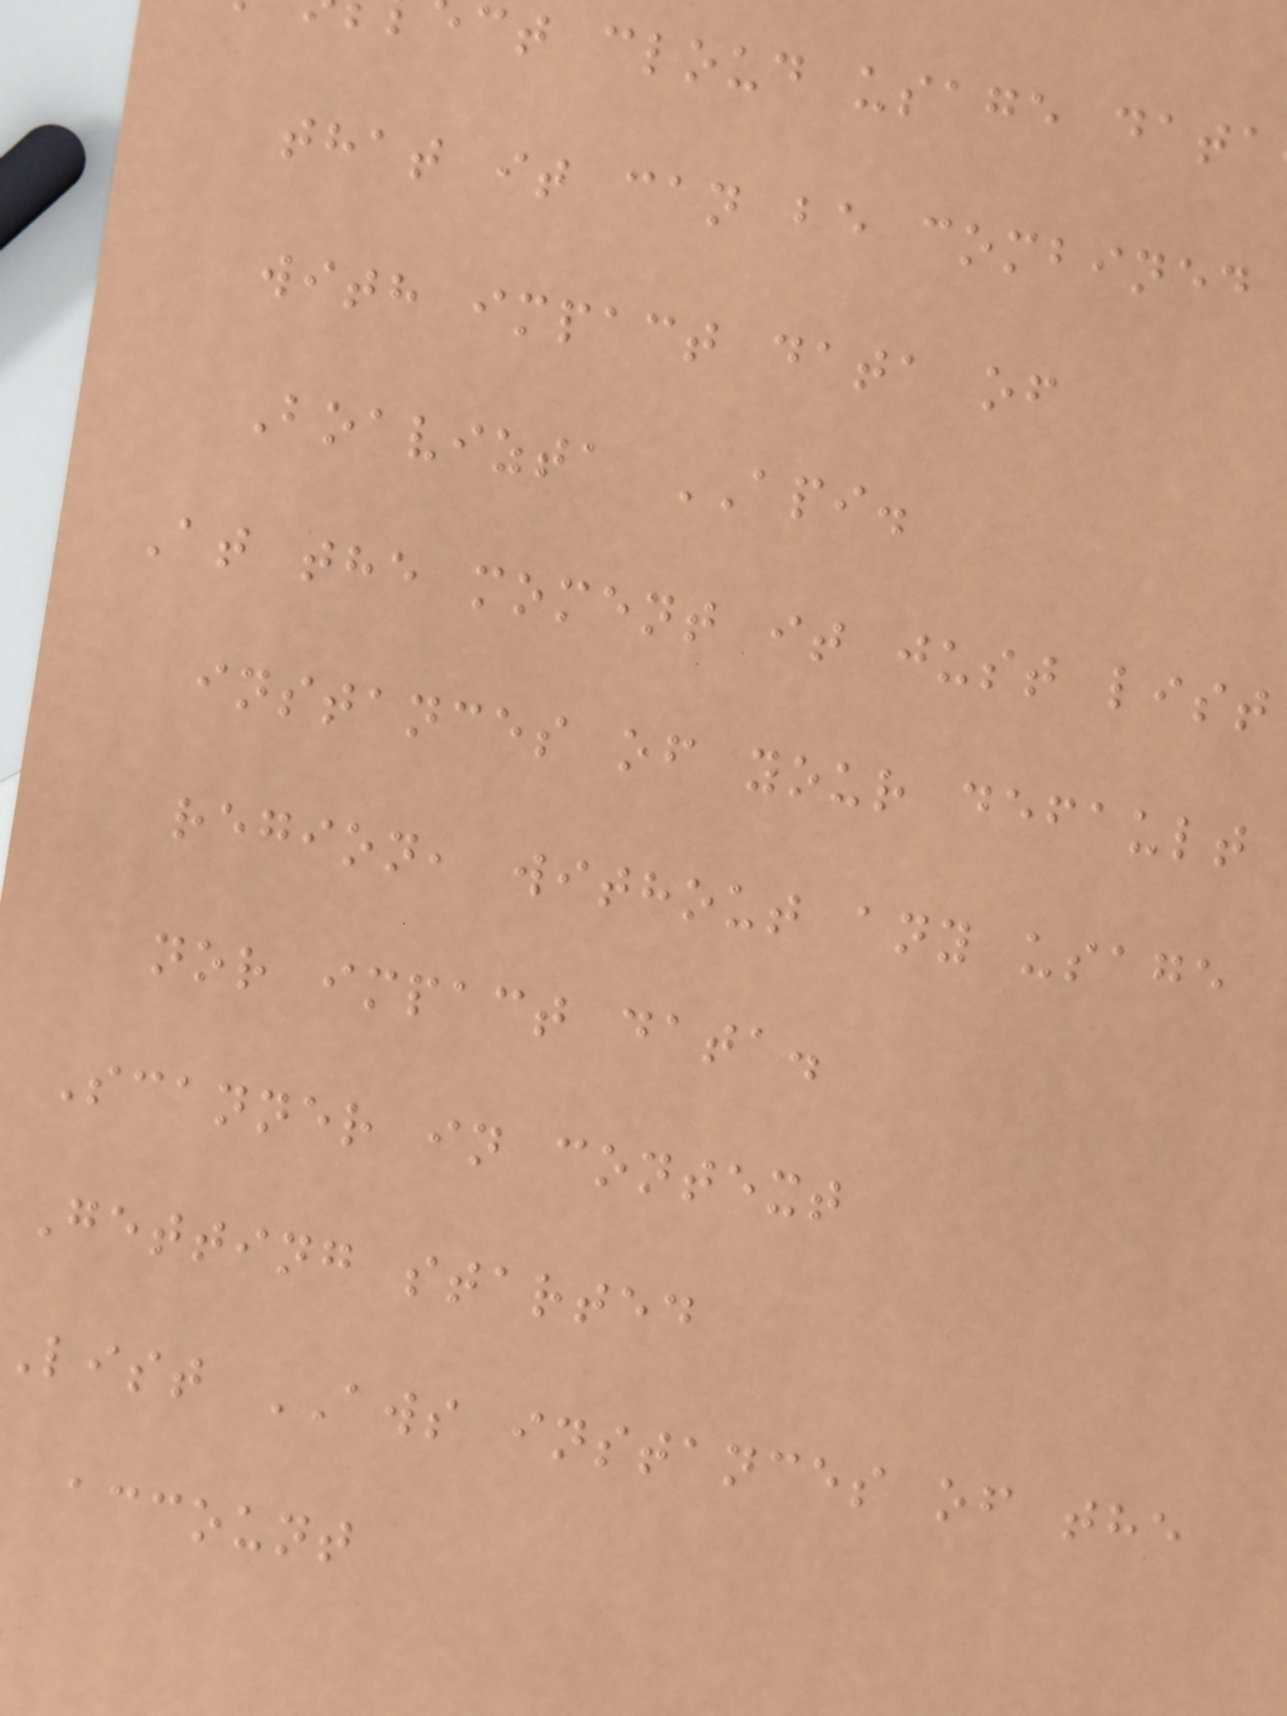ct cloud usage data
that it can be combined
with impact data of
Boavizta API.
At the moment it just list
instances of your default
region, without any usage
nor impact data.
Scanner in context
Getting started
list AWS instances of the
account
